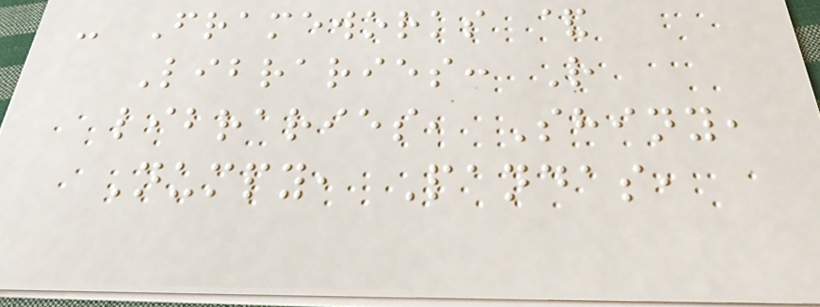- Frameworks &
Libraries: R
libraries, Shiny,
Numpy, Pandas,
